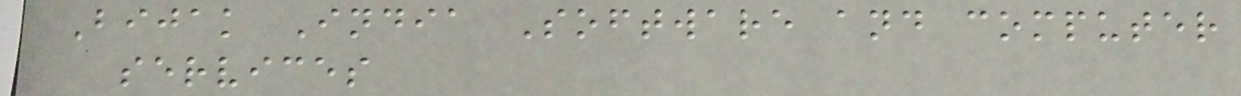Bijak India Software and computer
services
